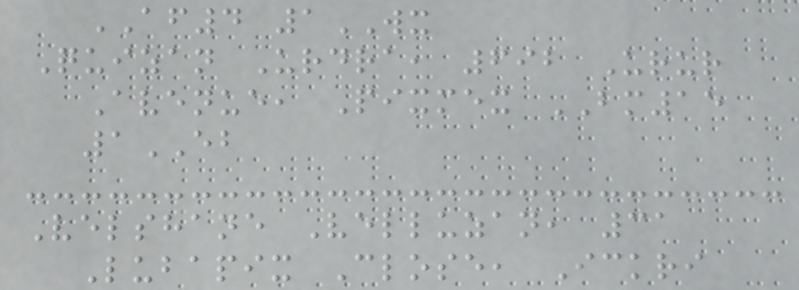AF4 1WX
Quizan Urdra, 692 Urur
Avenue, Pixmex BM15
1EB
Velshane Velluzan, 31
Lubapix Close, Ickri
